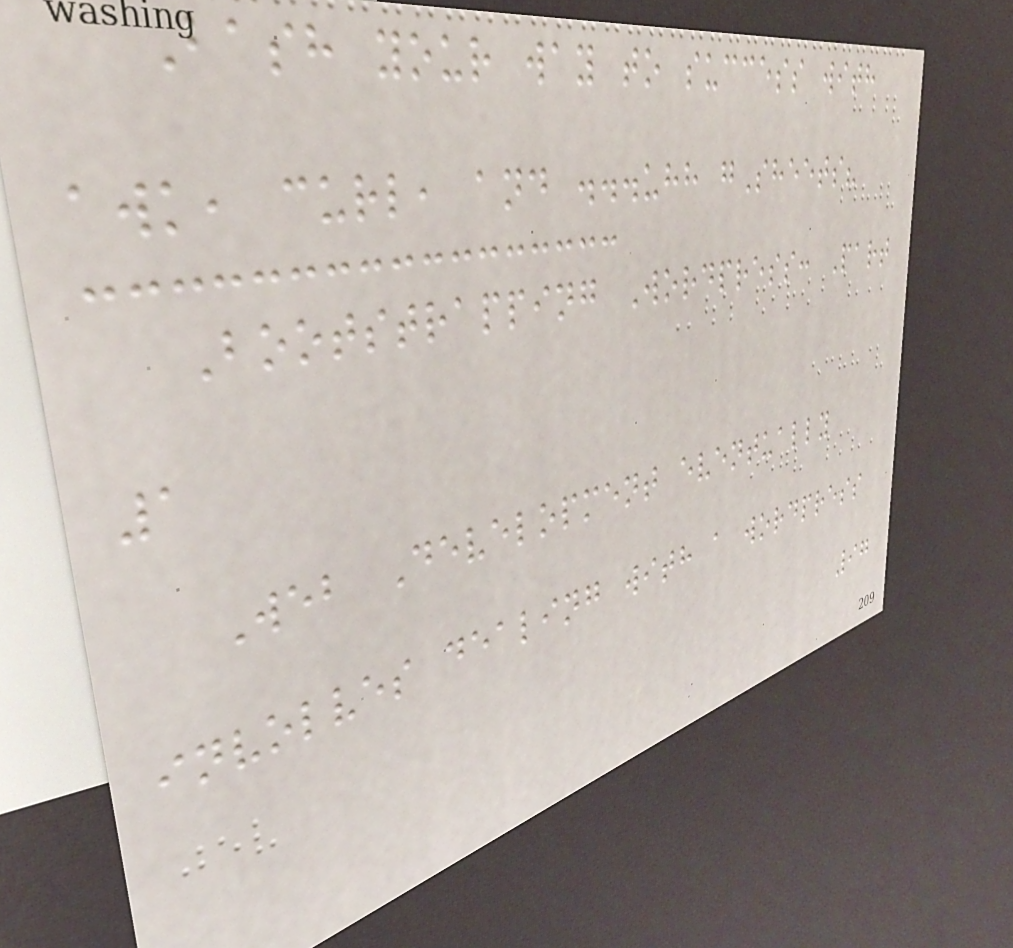Bash your way to success with
awk, curl, and ...uhh gSheets?
Bootstrapping Wordpress: Part
1
Web Development eventually
involves dealing with a wordpress
97
